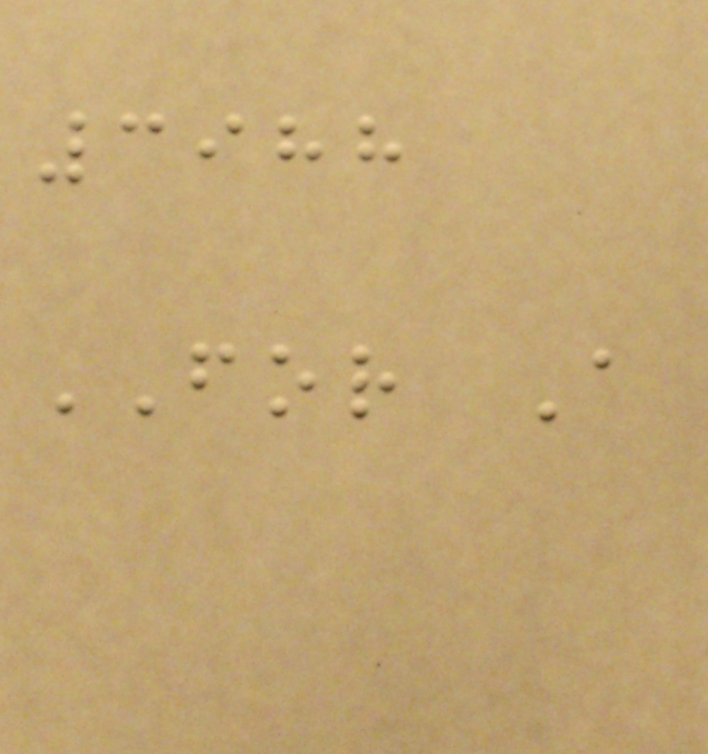3988
FOR A
